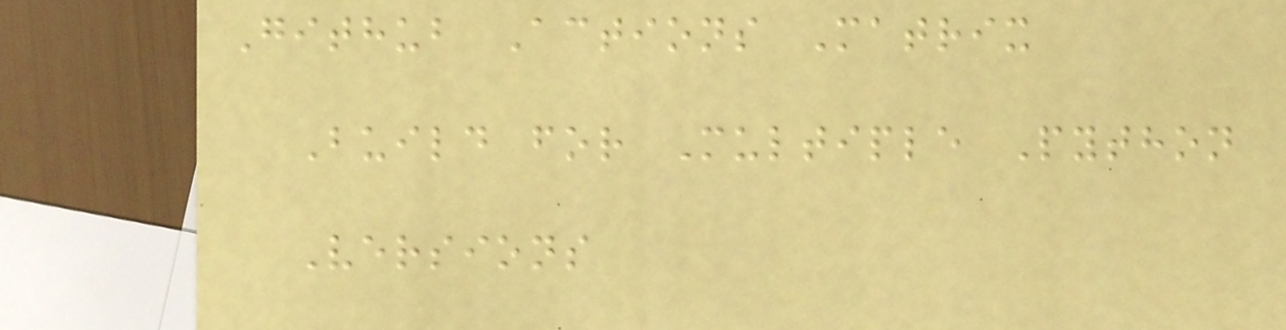Github Actions Matrix
Build for Multiple Python
Versions
